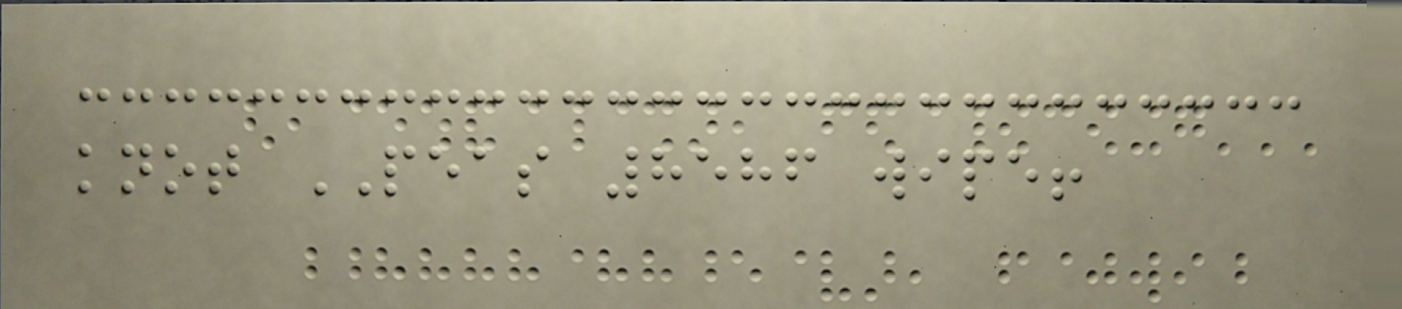knot PEAS 8586 wipe!
